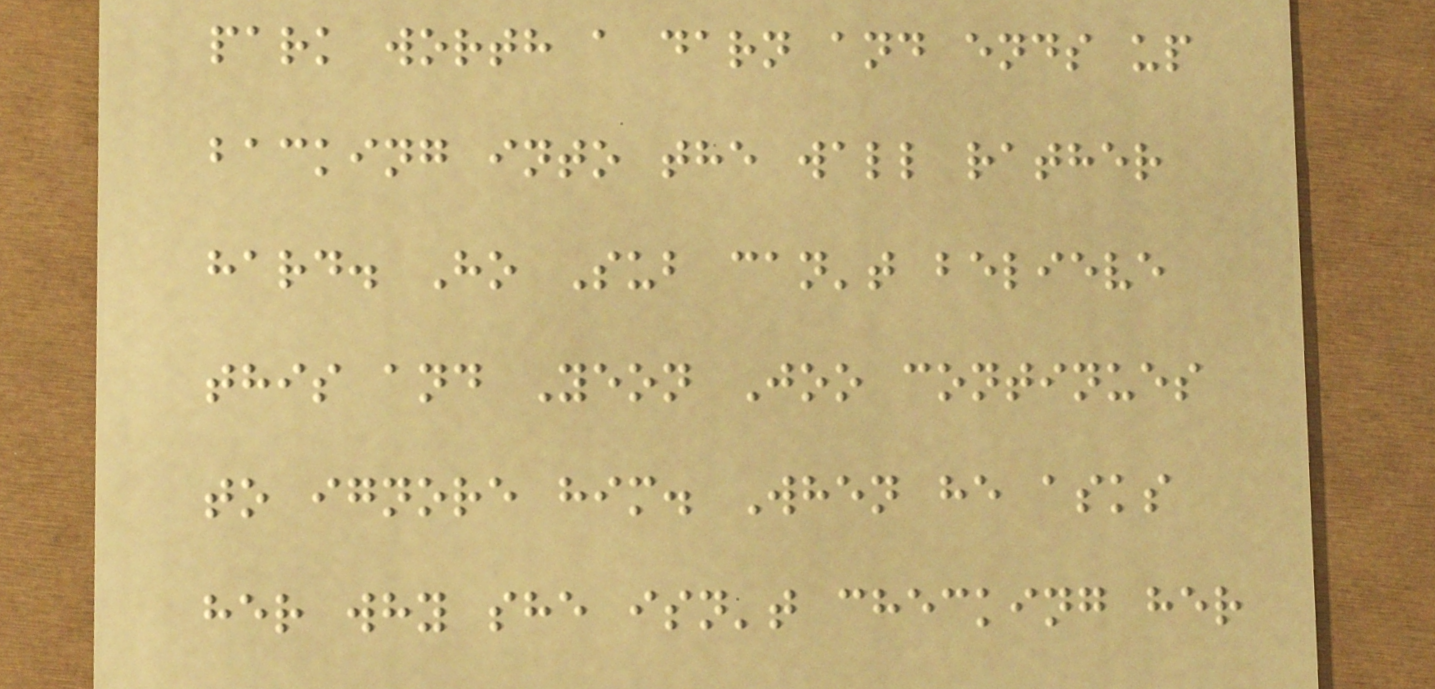park worth a darn and ends up
backing into the wall rather
hard. Ho Sub can't believe
this and Yeon Joo continues
to ignore him. When he asks
her why she isn't checking her
